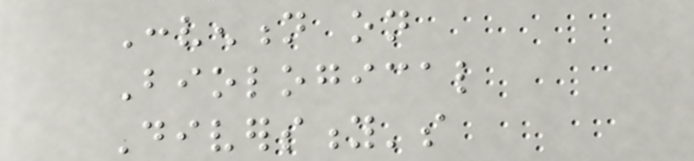Convention on
Biological
Diversity's
